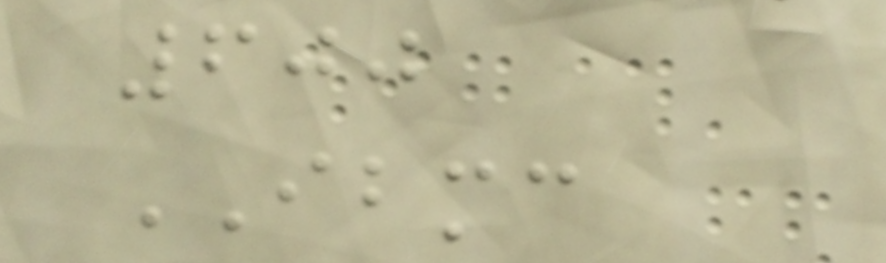600
IBMC
